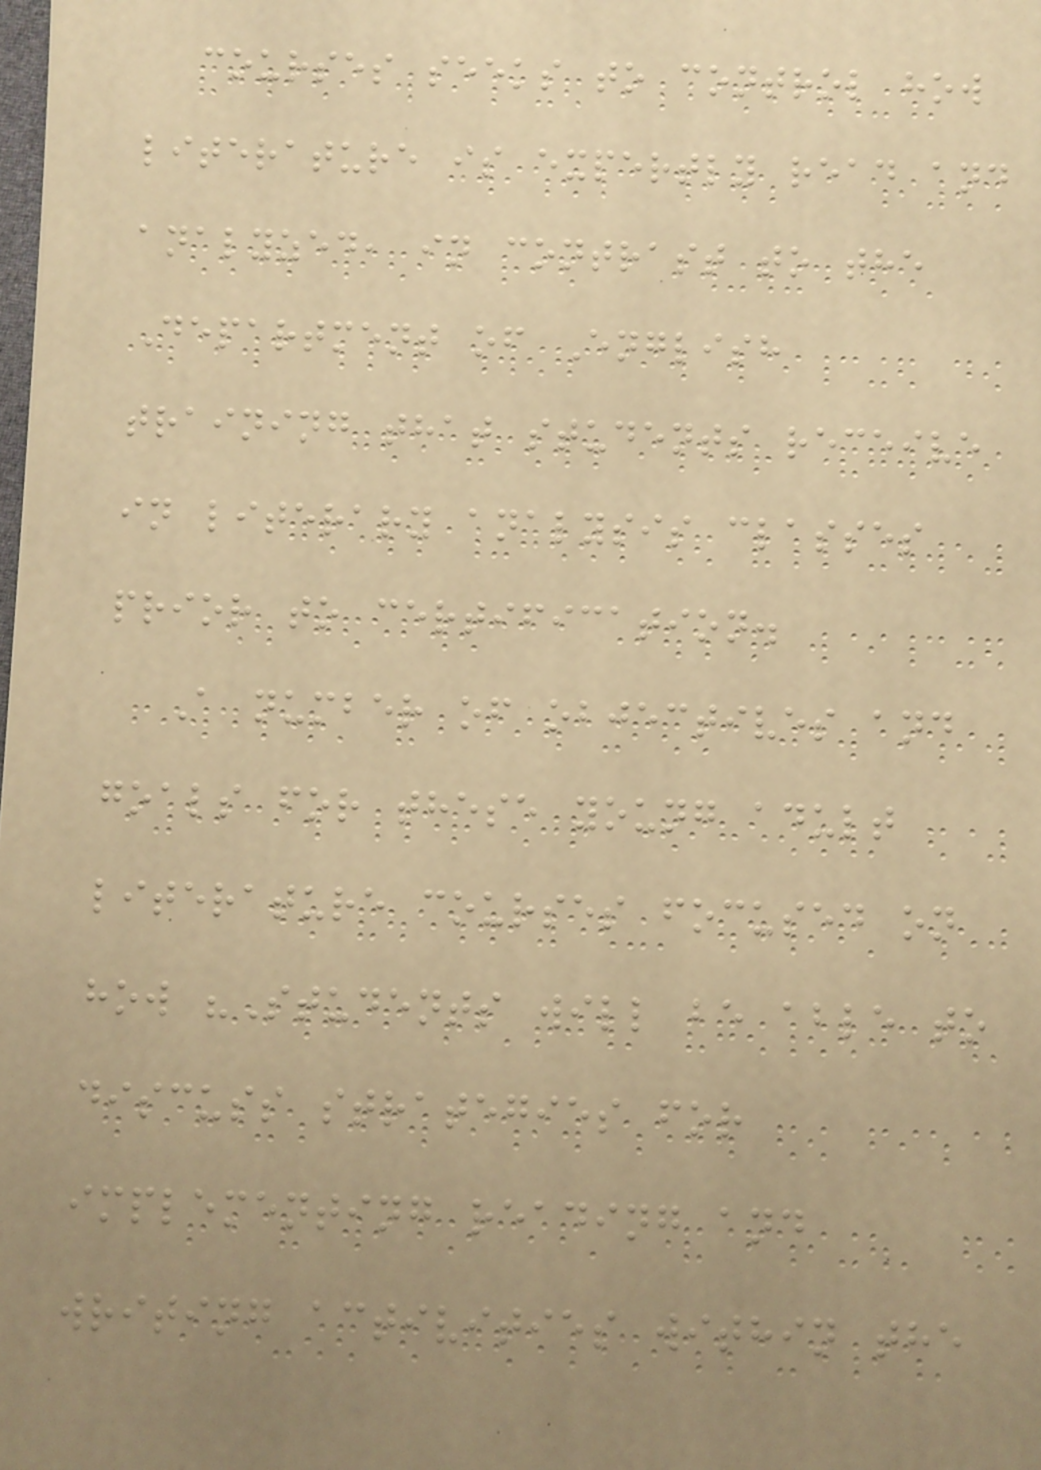courses seeks to control how
literature is expertly read and
analyzed, in contrast to the
Department of English
training that students receive
in literary analysis classes
prior to certification.
A number of objectives and
goals for these young adult
literature courses focused on
how "Students will be able to
discuss strategies for
implementing reading and
writing activities within the
